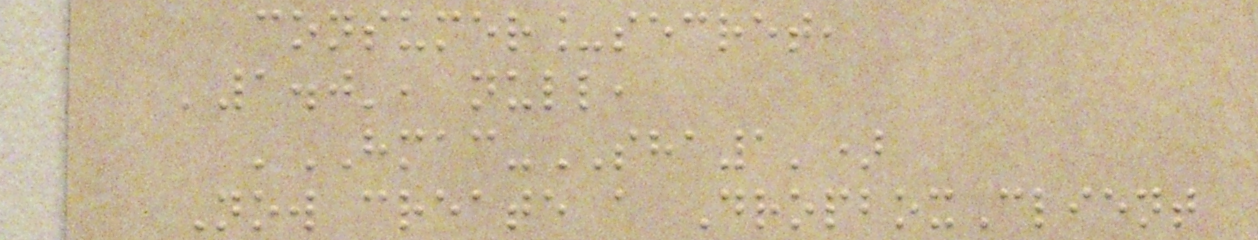consumer_secret,
'1.0', null,
'HMAC-SHA1')
Now create a DropboxClient
